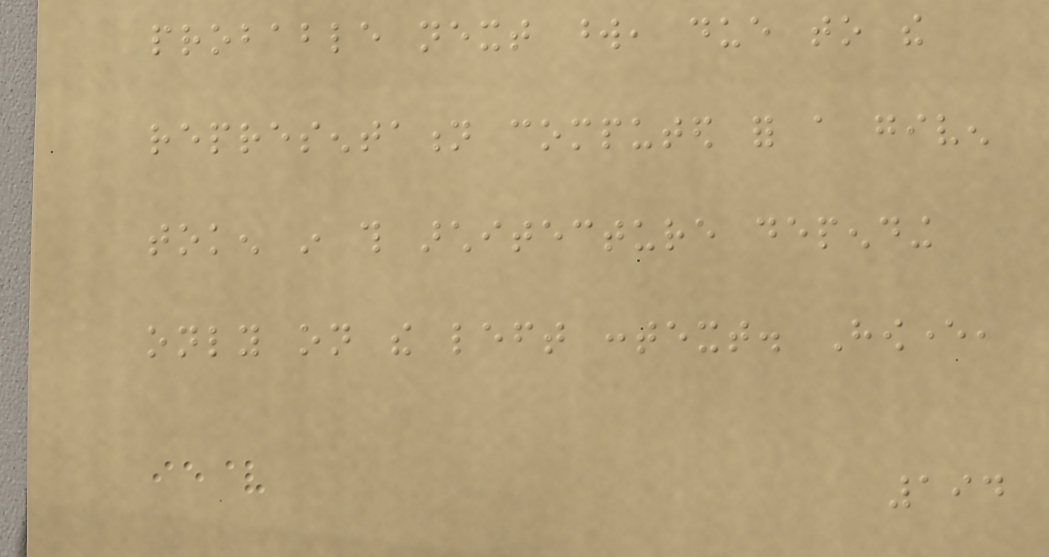probable next word, due to the
representation computed for a given
token in this architecture depending
only on the left context. However,
194
